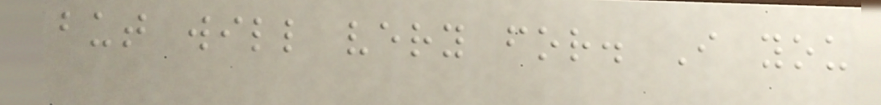but will very for. I you
